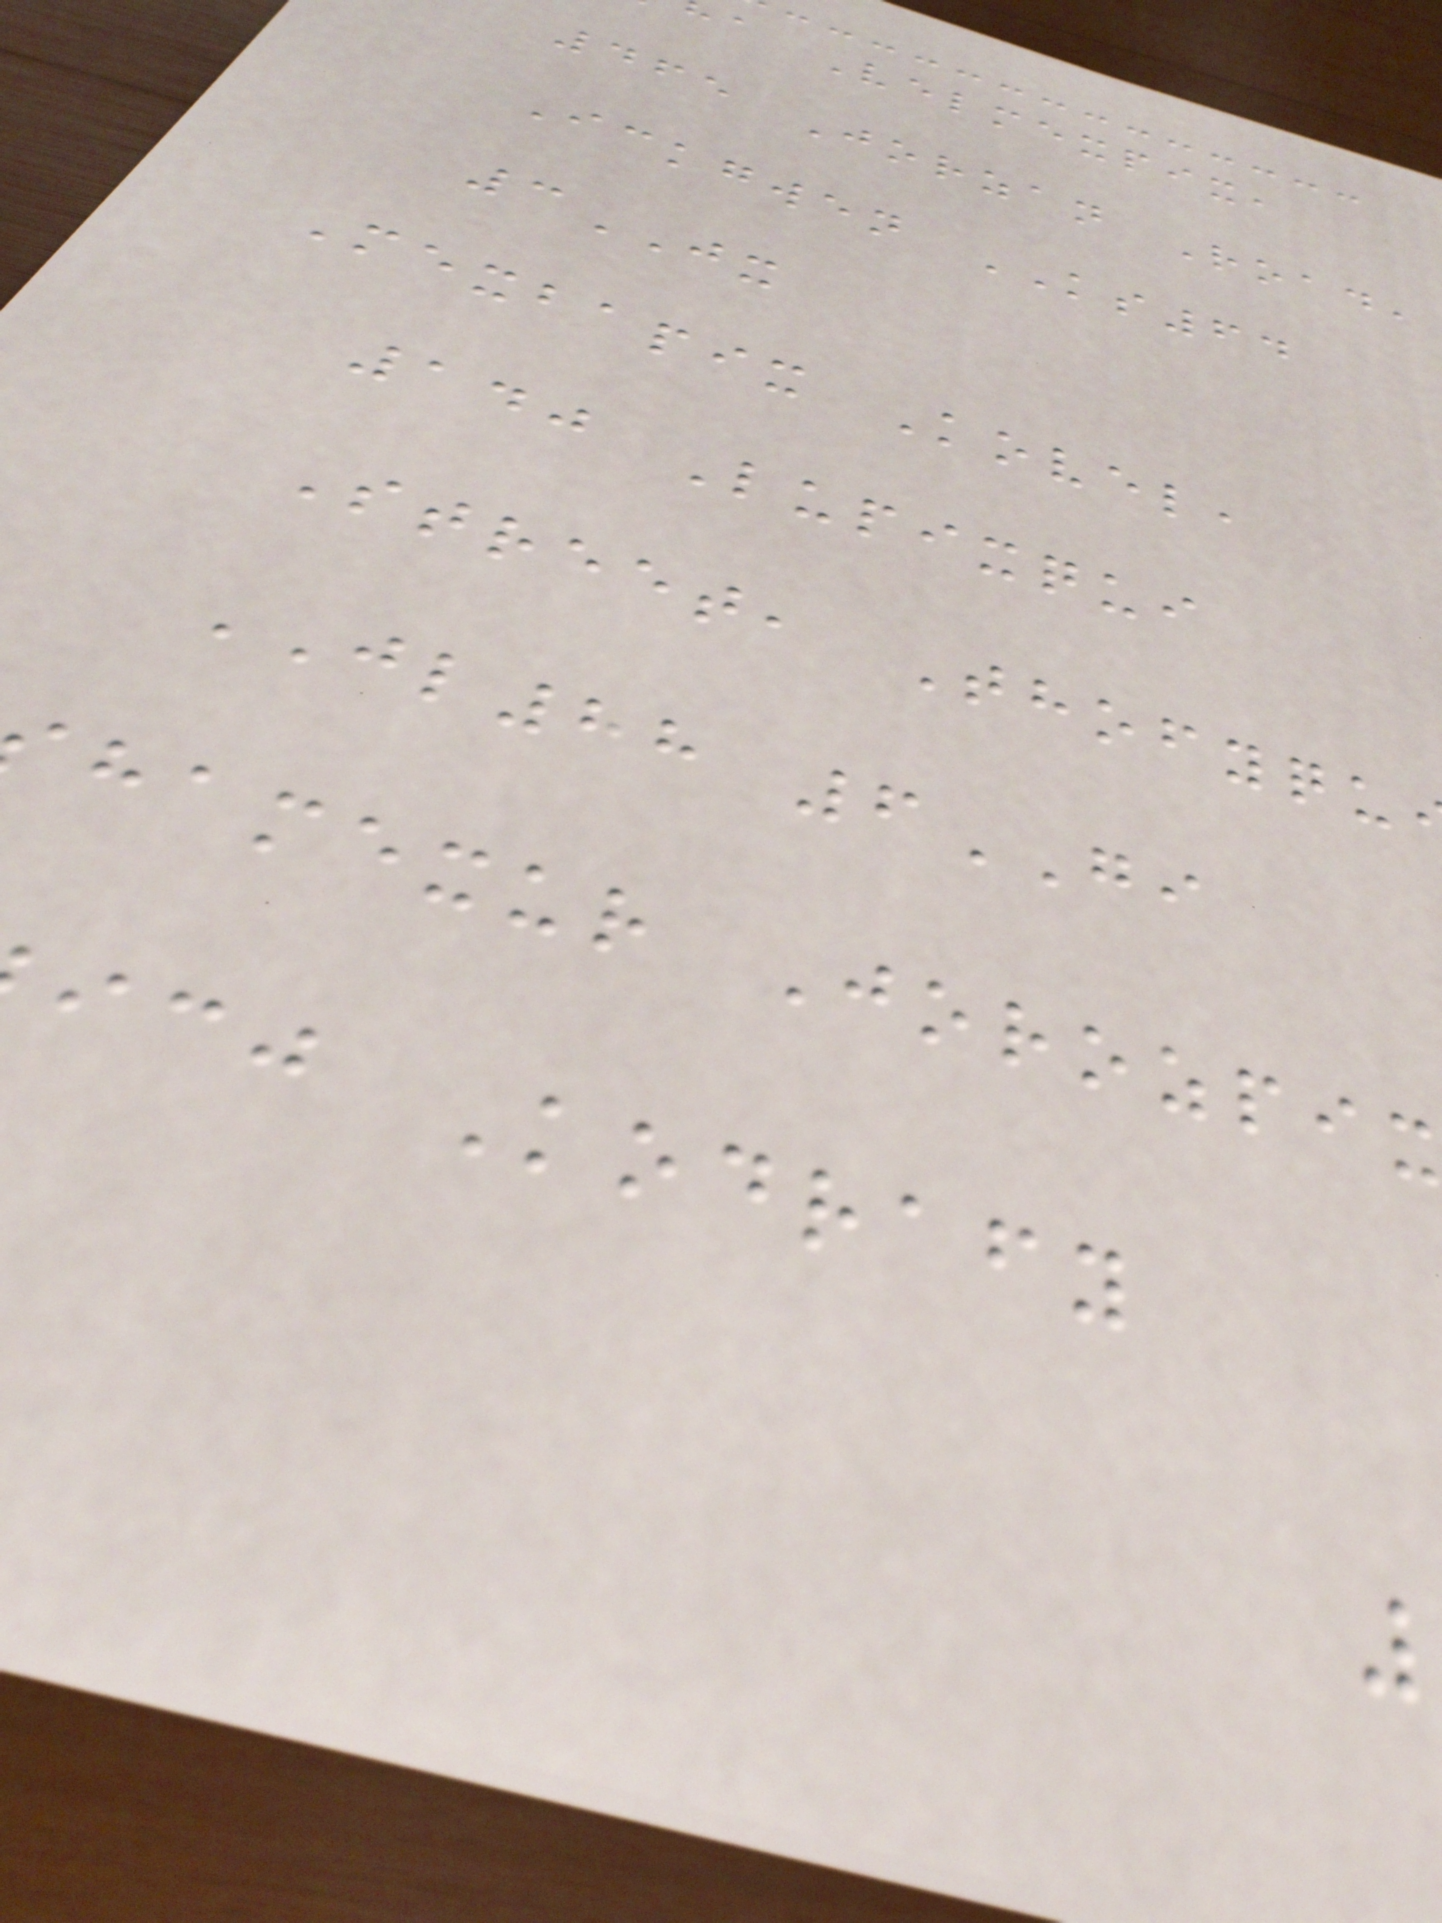a Velmexpix,
465 Jorzan Road,
Ickgwen KS64
3JX
Mexbapix Kovel,
140 Lupixqui
Street, Thofyqu
JL88 6GI
hamexur Jorozpix
icj Kodrafy
